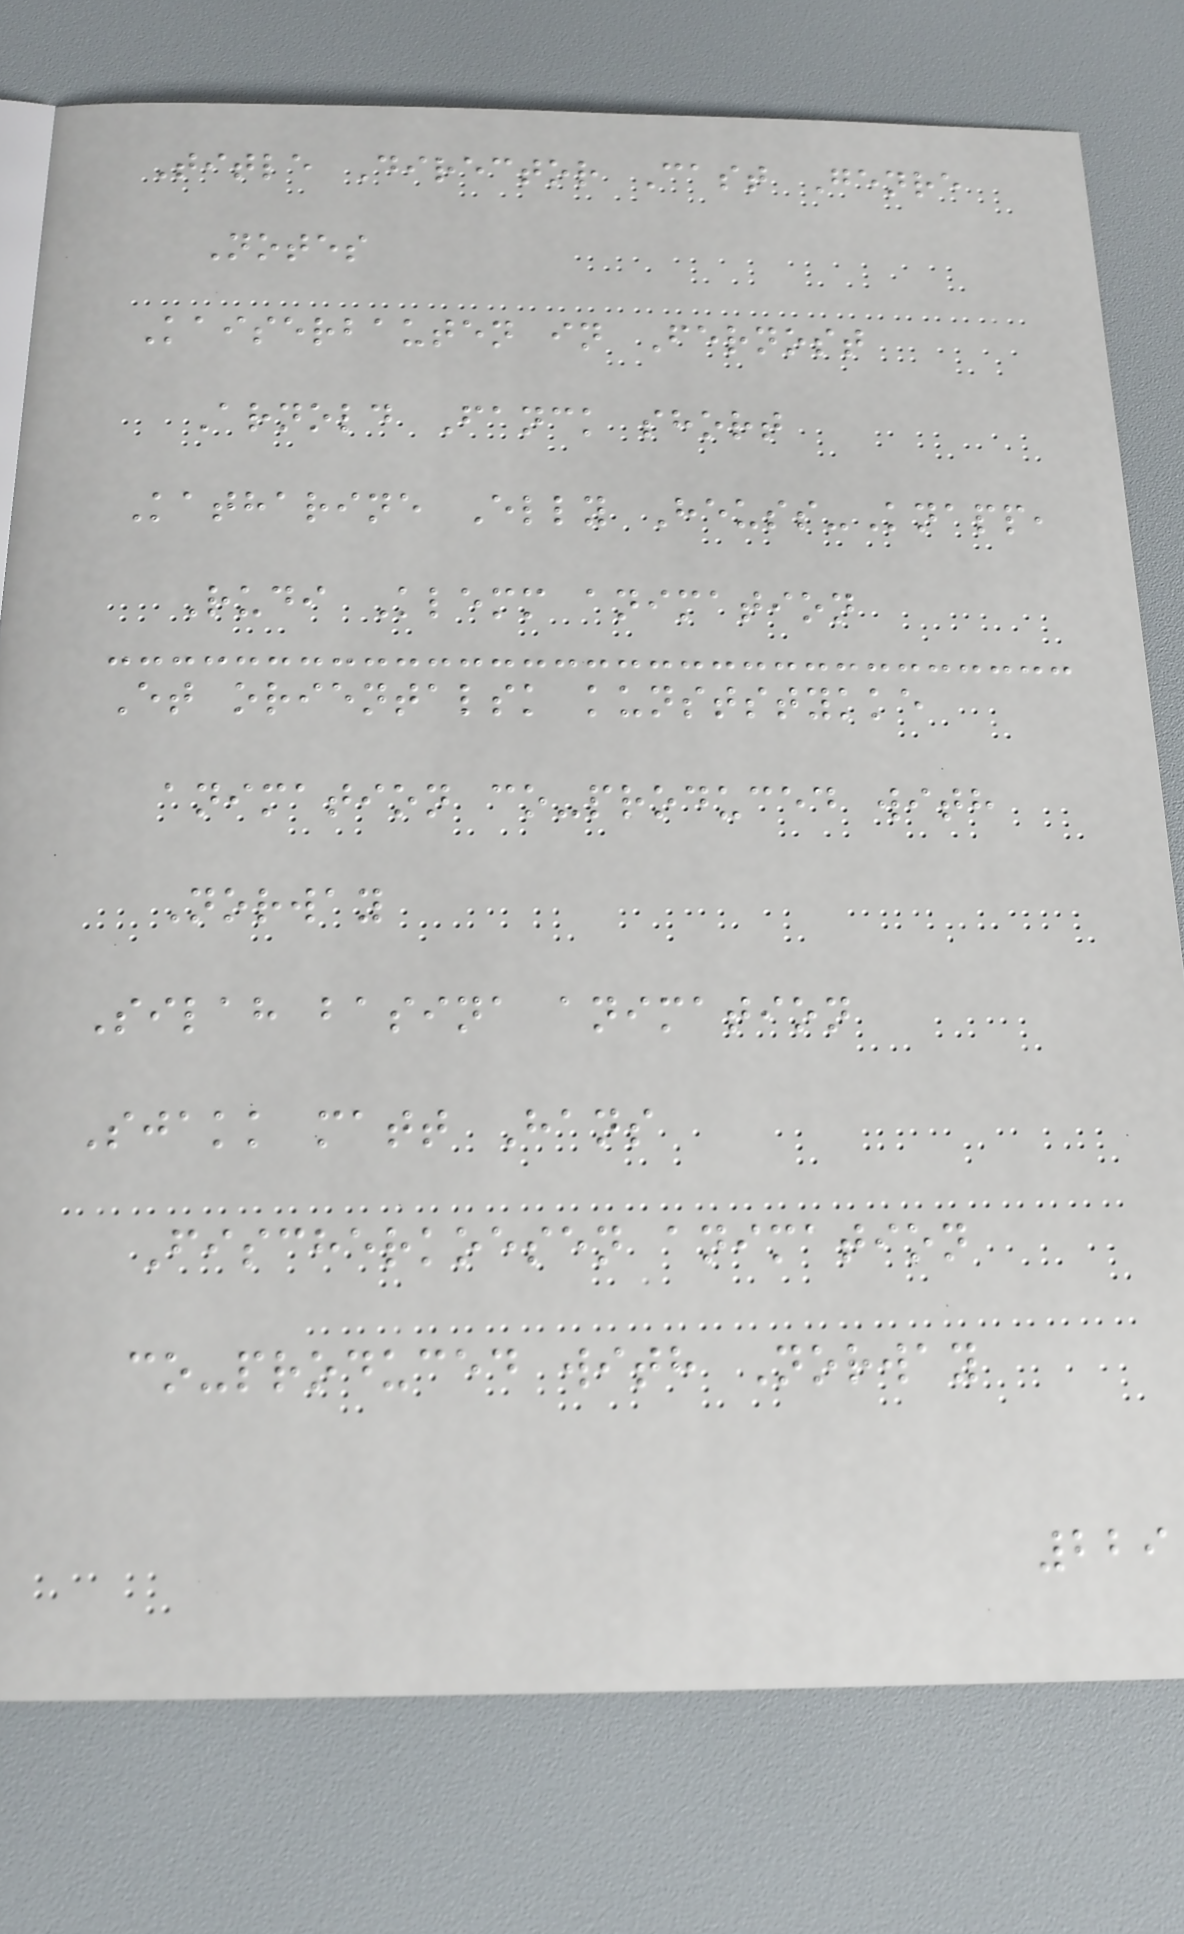Title Director Cast Genre
Notes
Kaiserbauten in Fernost
Arnold Fanck short
Katharine Elly Heuss-Knapp,
Rudi Klemm animation
Et orientalsk kunststykke
animation co-produced with
Norway
Silah basina animation
Sjakk matt Hans
Fischerkoesen animation
co-produced with Norway
229
